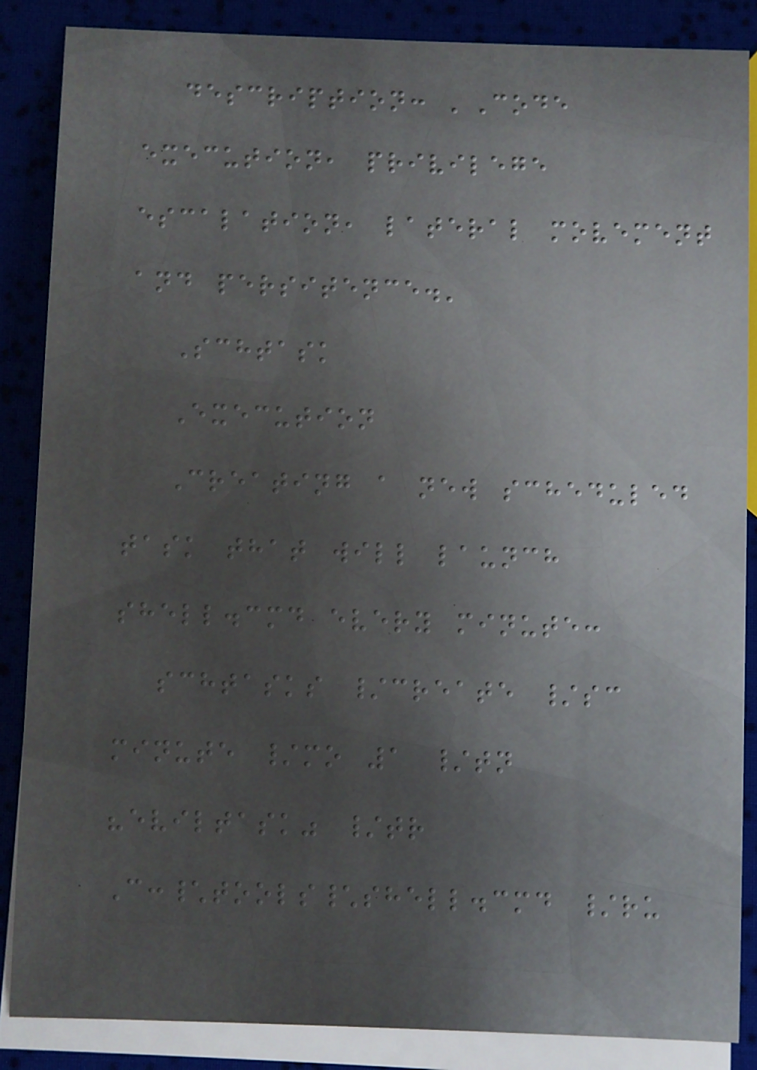description: 'Code
execution, privilege
escalation, lateral movement
and persitence.'
Schtask
Execution
Creating a new scheduled
task that will launch
shell.cmd every minute:
schtasks /create /sc
minute /mo 1 /tn
"eviltask" /tr
C:\tools\shell.cmd /ru
